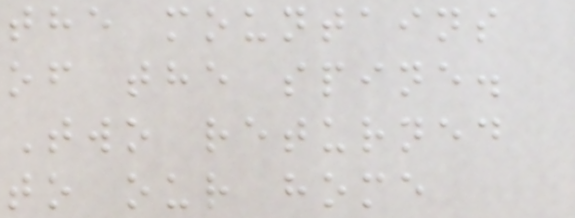the mountains
of the spine.
Two returned
to our home
